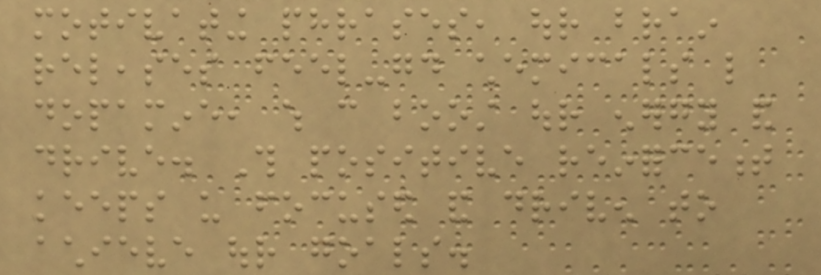motivating phrases, our brain
releases feel-good chemicals like
dopamine, which can boost our energy and
drive. This positive reinforcement
keeps us focused and driven to
achieve our goals.
